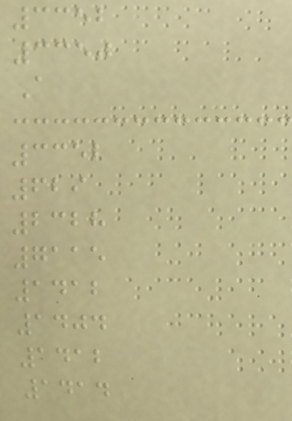3352
3350
A
3352
629
2328
7115
1412
1404
1412
1414
